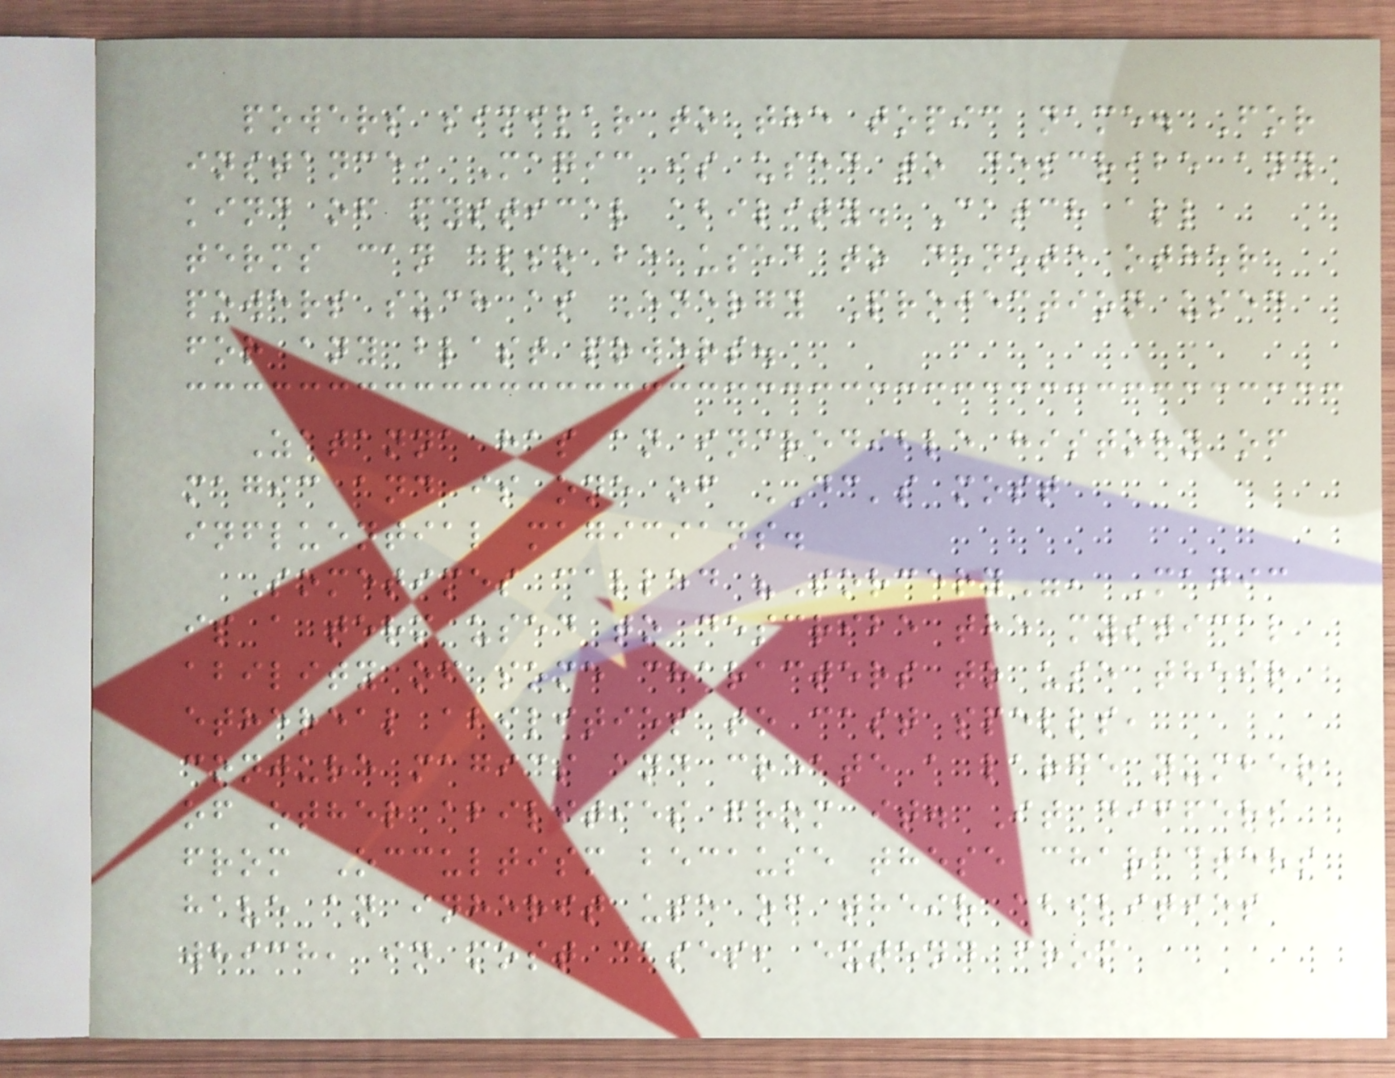powers similar to the topic name. For
instance, Magic is used to describe any
kind of mystical ability. Catch all
terms can also be used to denote other
powers such as Energy Projection used
for any blast powers.
Zatanna has an incredible history of
magic and is one of DC's most
influential magicians.
Sometimes called "Sorcery", Magic
is a term used to describe the mystical
ability of some characters to use their
ethereal abilities to cast spells,
conjure magics and create a large number
of other abilities from it. It differs
from Occultism because these characters
have an inherit use of their abilities
which, in most cases, extend from
